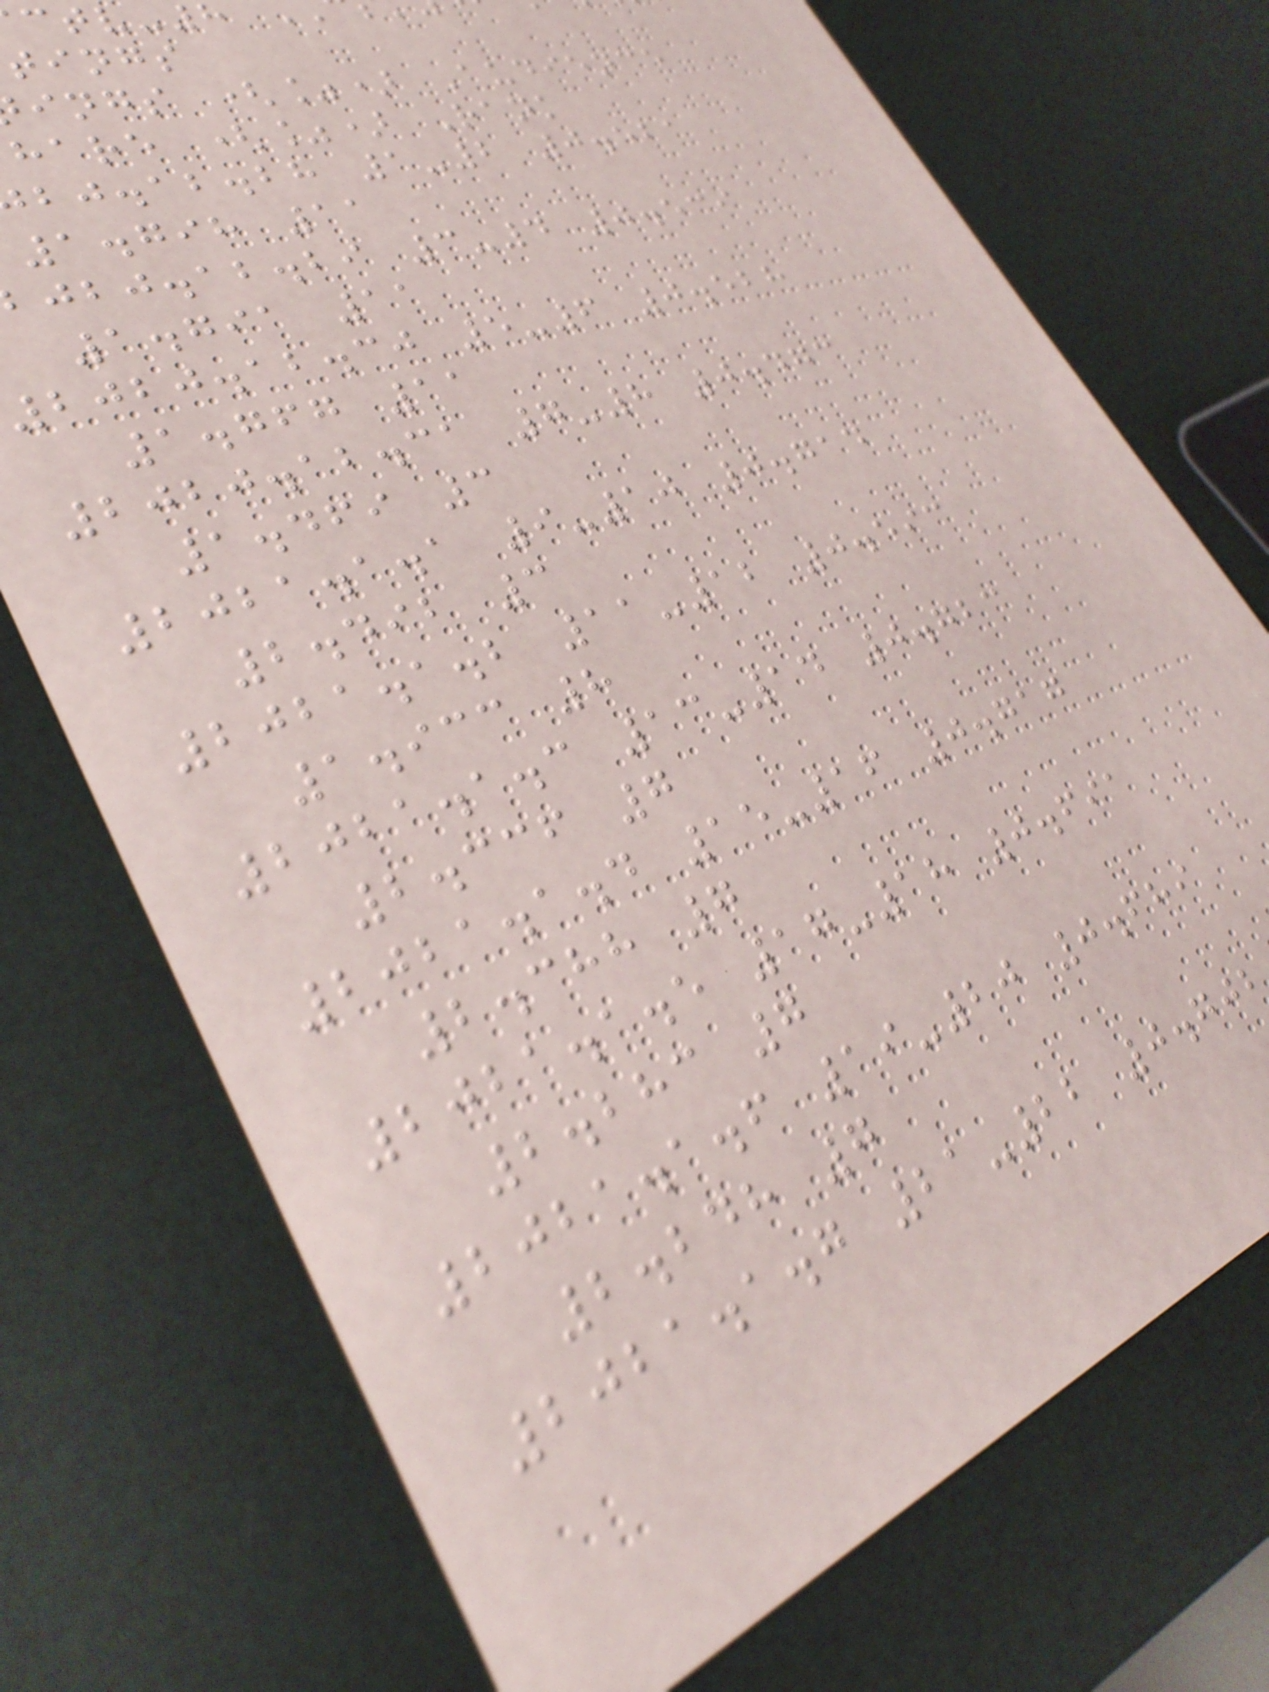tings
ings (%) Audience
hare (%) Rank
bj.ab.bh 1-2 0.521
1.798 11
jbj.ab.bi 3-4 0.539
1.791 11
2020.12.30 5-6 0.528
1.767 11
2020.12.31 7-8 0.473
1.469 3
2021.1.1 9-10 0.714
2.492 3
2021.1.2 11-12 0.593
1.933 8
2021.1.3 13-14 0.723
2.336 7
2021.1.4 15-16 0.717
2.388 7
2021.1.5 17-18 0.691
2.283 7
2021.1.6 19-20 0.689
2.248 7
2021.1.7 21-22 0.70
